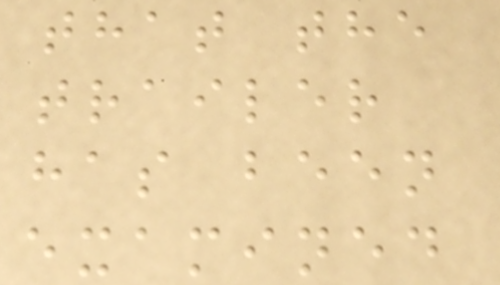that the
trailer
has been
examined
